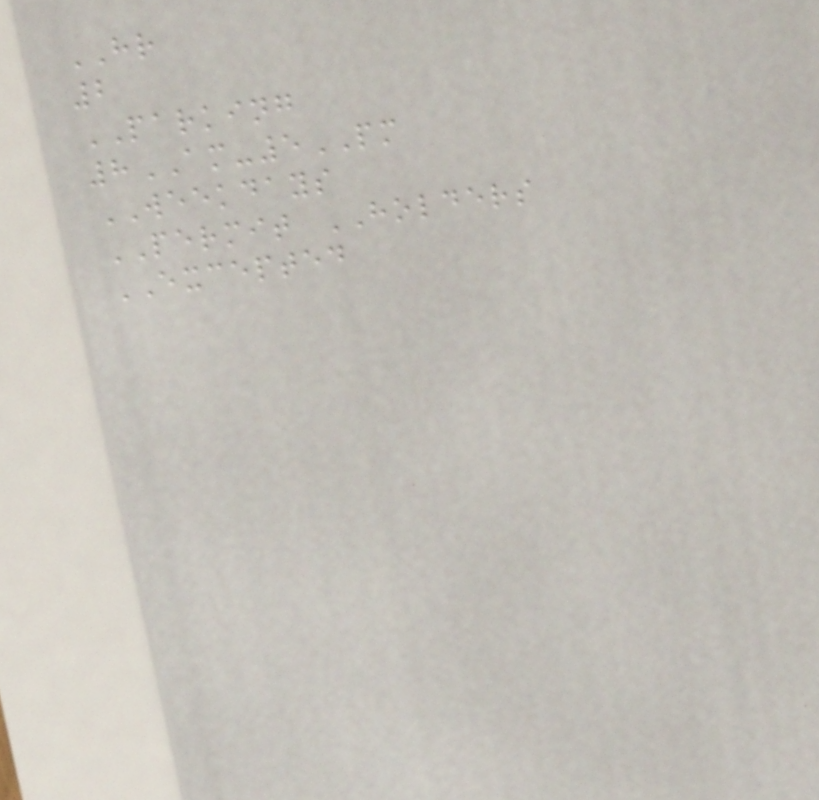HR
2
PARKING
8AM-5PM
WEEKDAYS
PERMIT HOLDERS
EXCEPTED
